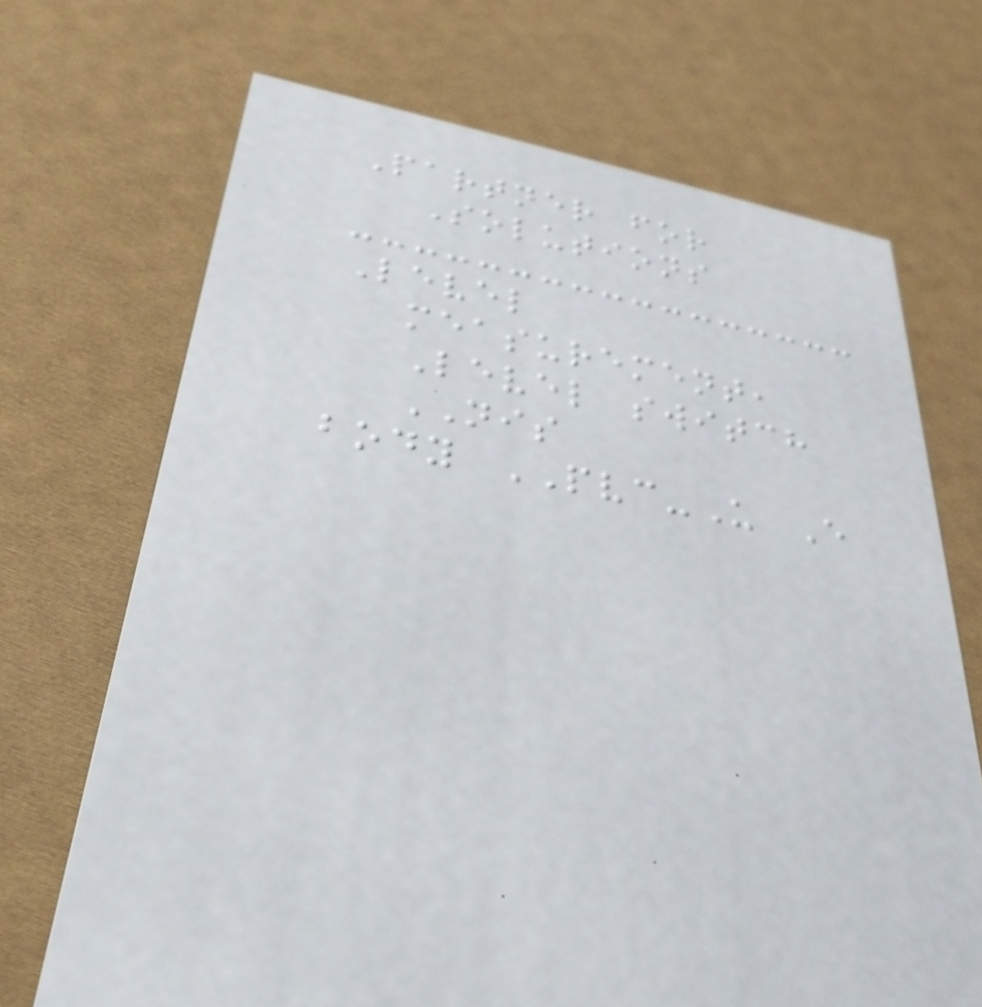Partner for
Solutions
Level
measurement,
Level switch
NIS
body PVC-U E
